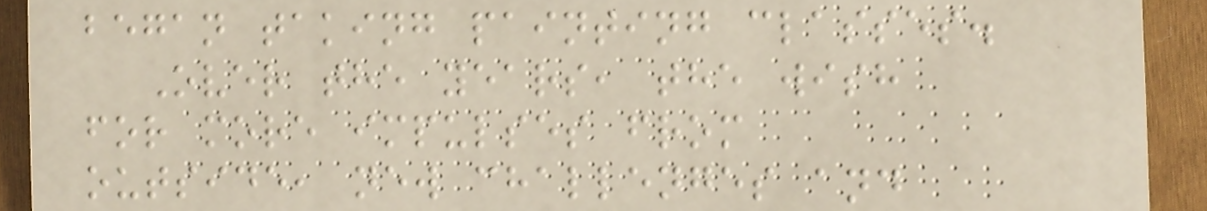began taking painting classes.
Over the years, the wish
for more impulses from
outside, new challenges and
